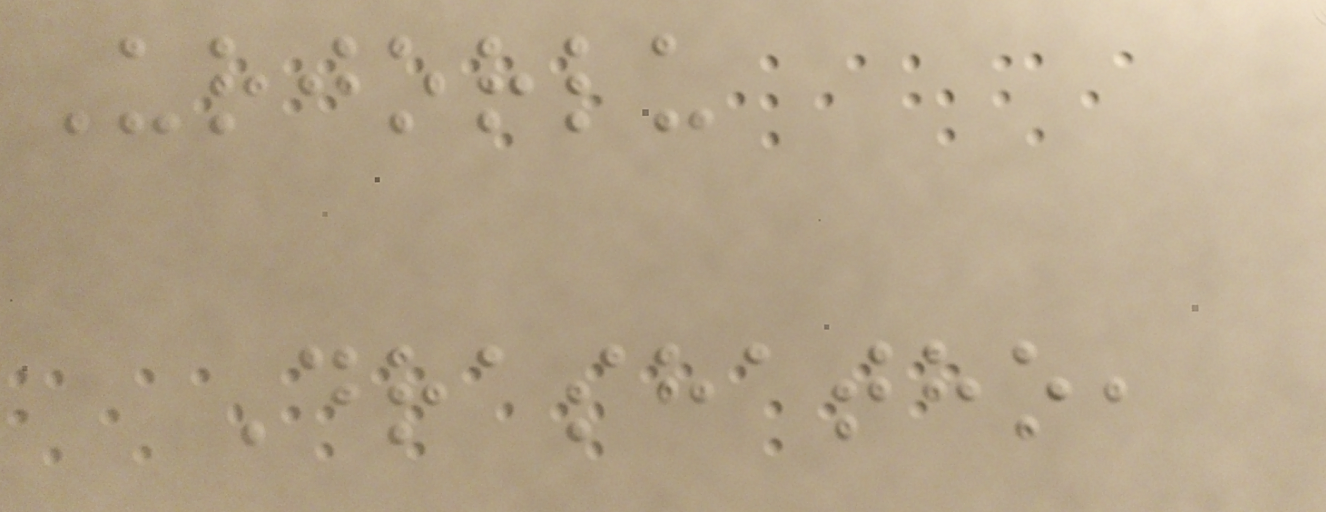Urjorlu
Drashatho,
